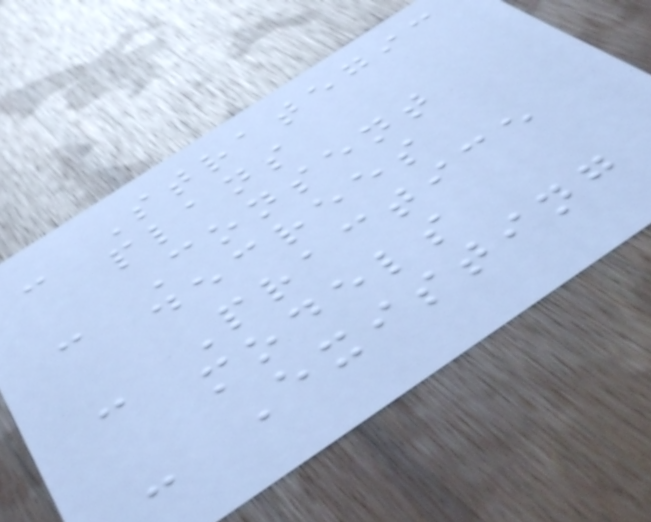- Strategic
plans
- Consent
decrees
- Practice
models
- Existing
